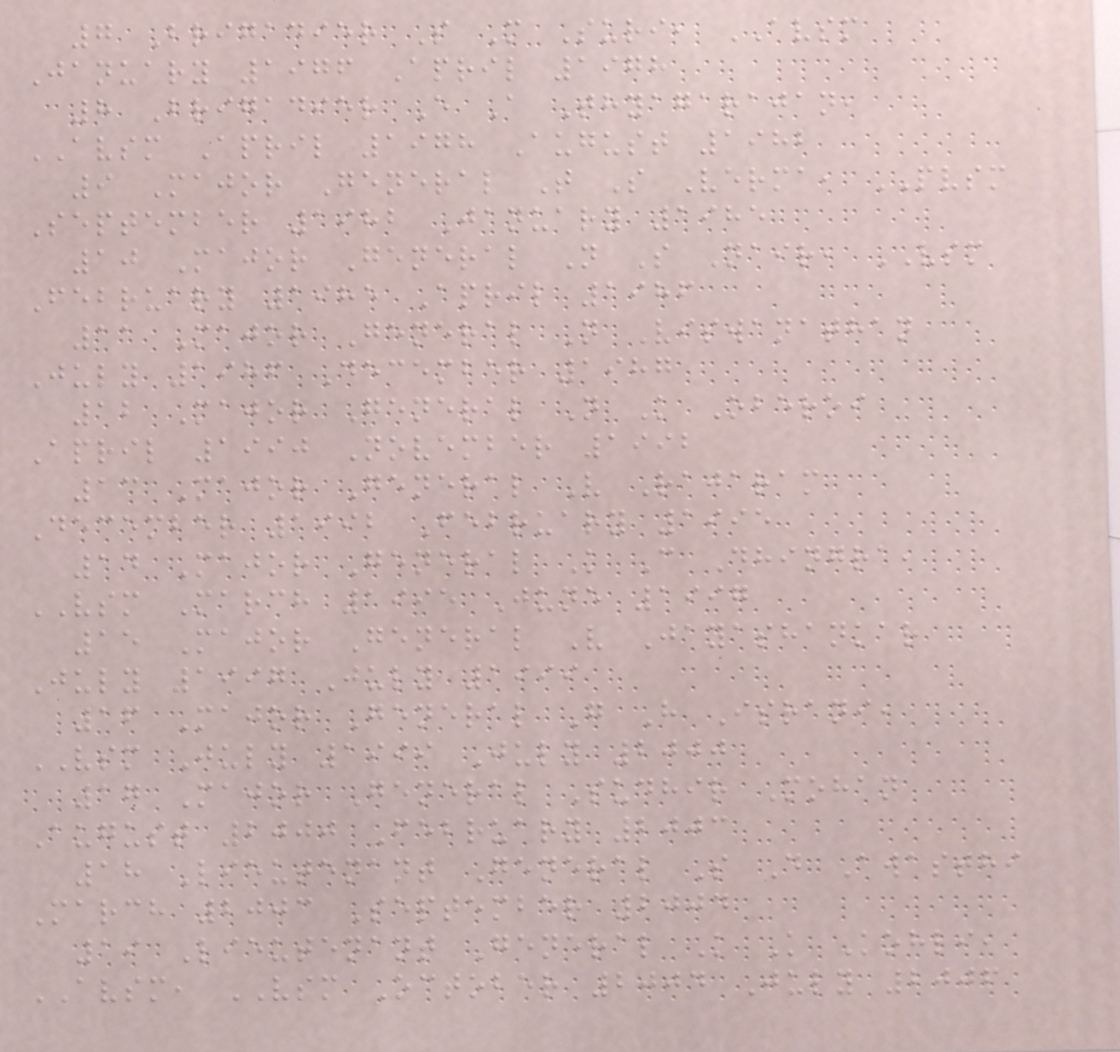7 Brigadier S M Suri, AVSM
January 1976 April 1978
8 Brigadier E A Thyagarajan,
AVSM April 1978 August 1982
9 Major General T S Verma, PVSM
September 1982 January 1985
10 Major General N S Nair, VSM
February 1985 April 1986
11 Major General N Viswanathan
July 1986 December 1987
12 Major General N K Oberoi
April 1990 November 1992
13 Major General V Rajaram
December 1992 February 1995
14 Major General K C Dhingra,
VSM March 1995 June 1997
15 Major General V Jayashankar
July 1997 July 1999
16 Major General G H Israni,
VSM July 1999 July 2000
17 Major General Sudhir Mohan
August 2000 February 2003
18 Lieutenant General S D Awasthi
March 2003 September 2004
19 Lieutenant General K K Kohli,
AVSM, VSM October 2004 July 2006
